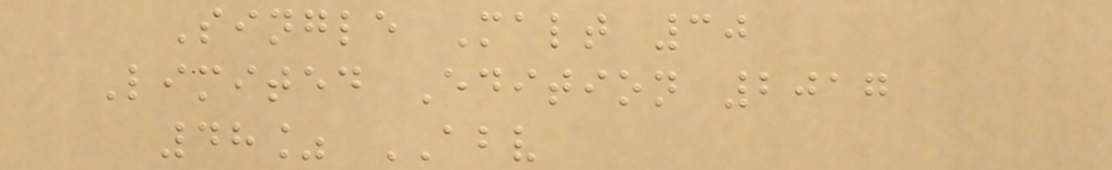Single Malt 30
Limited Edition 2017
48% ABV
